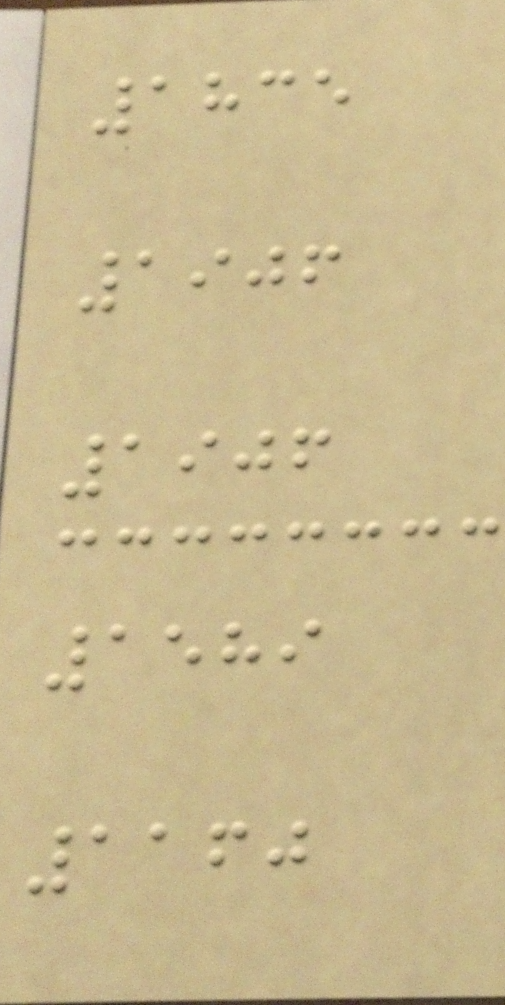1835
1906
1906
1589
1160
